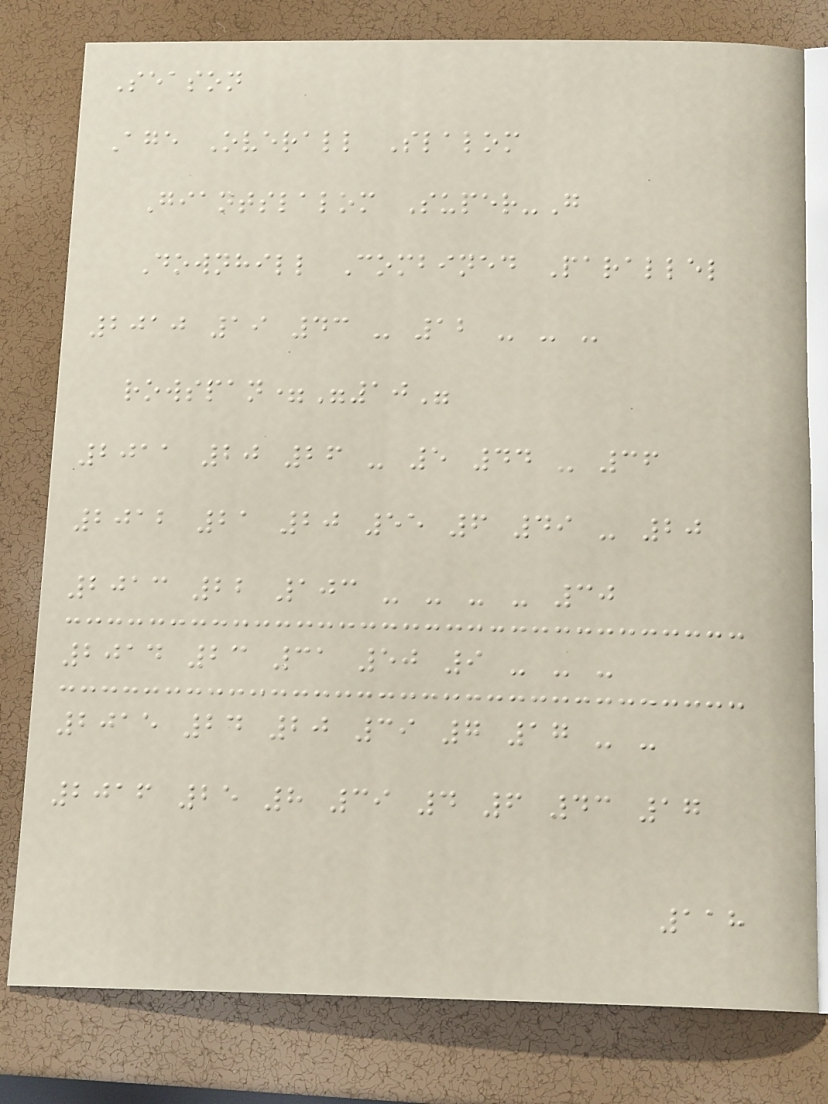Season
Age Overall Slalom
Giantslalom Super-G
Downhill Combined Parallel
2010 19 43 - 12 - - -
rowspan="10"
2011 20 26 - 5 44 - 36
2012 21 20 55 6 49 - 20
2013 22 103 - - - - 30
2014 23 31 50 9 - - -
2015 24 20 39 7 17 - -
2016 25 8 39 4 6 43 17
118
